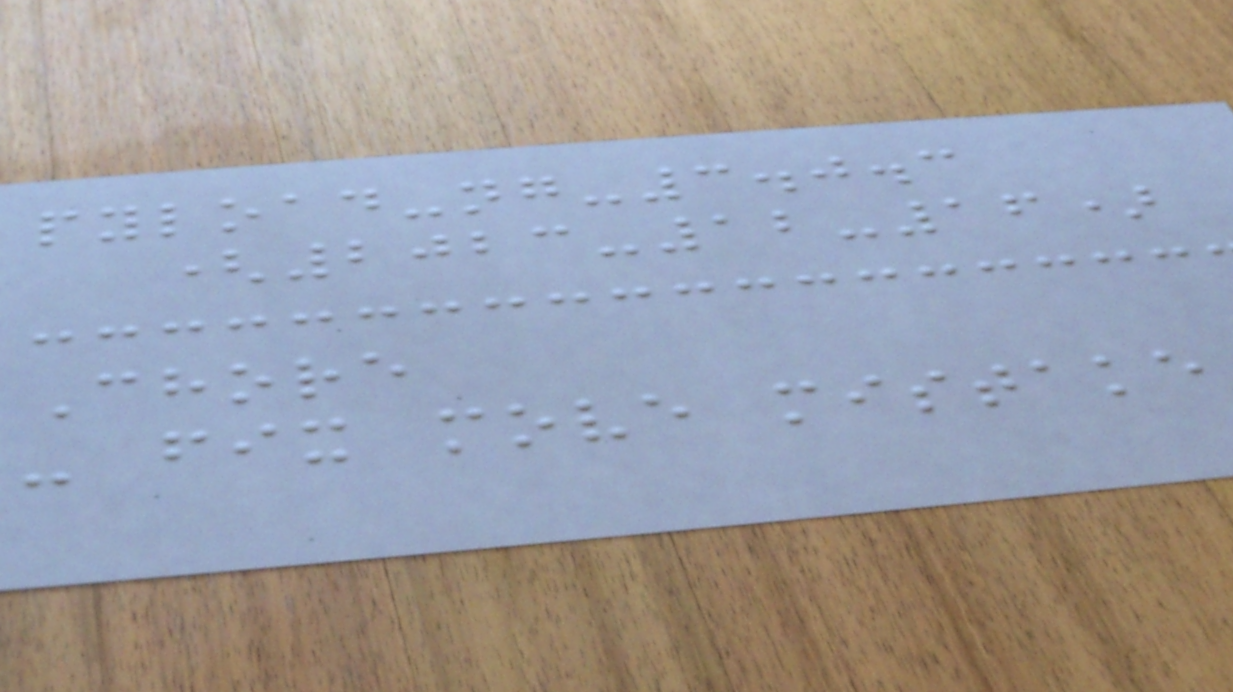pyload-ng-3.0.3
(2023-12-16)
Chore
- fix move mistake
